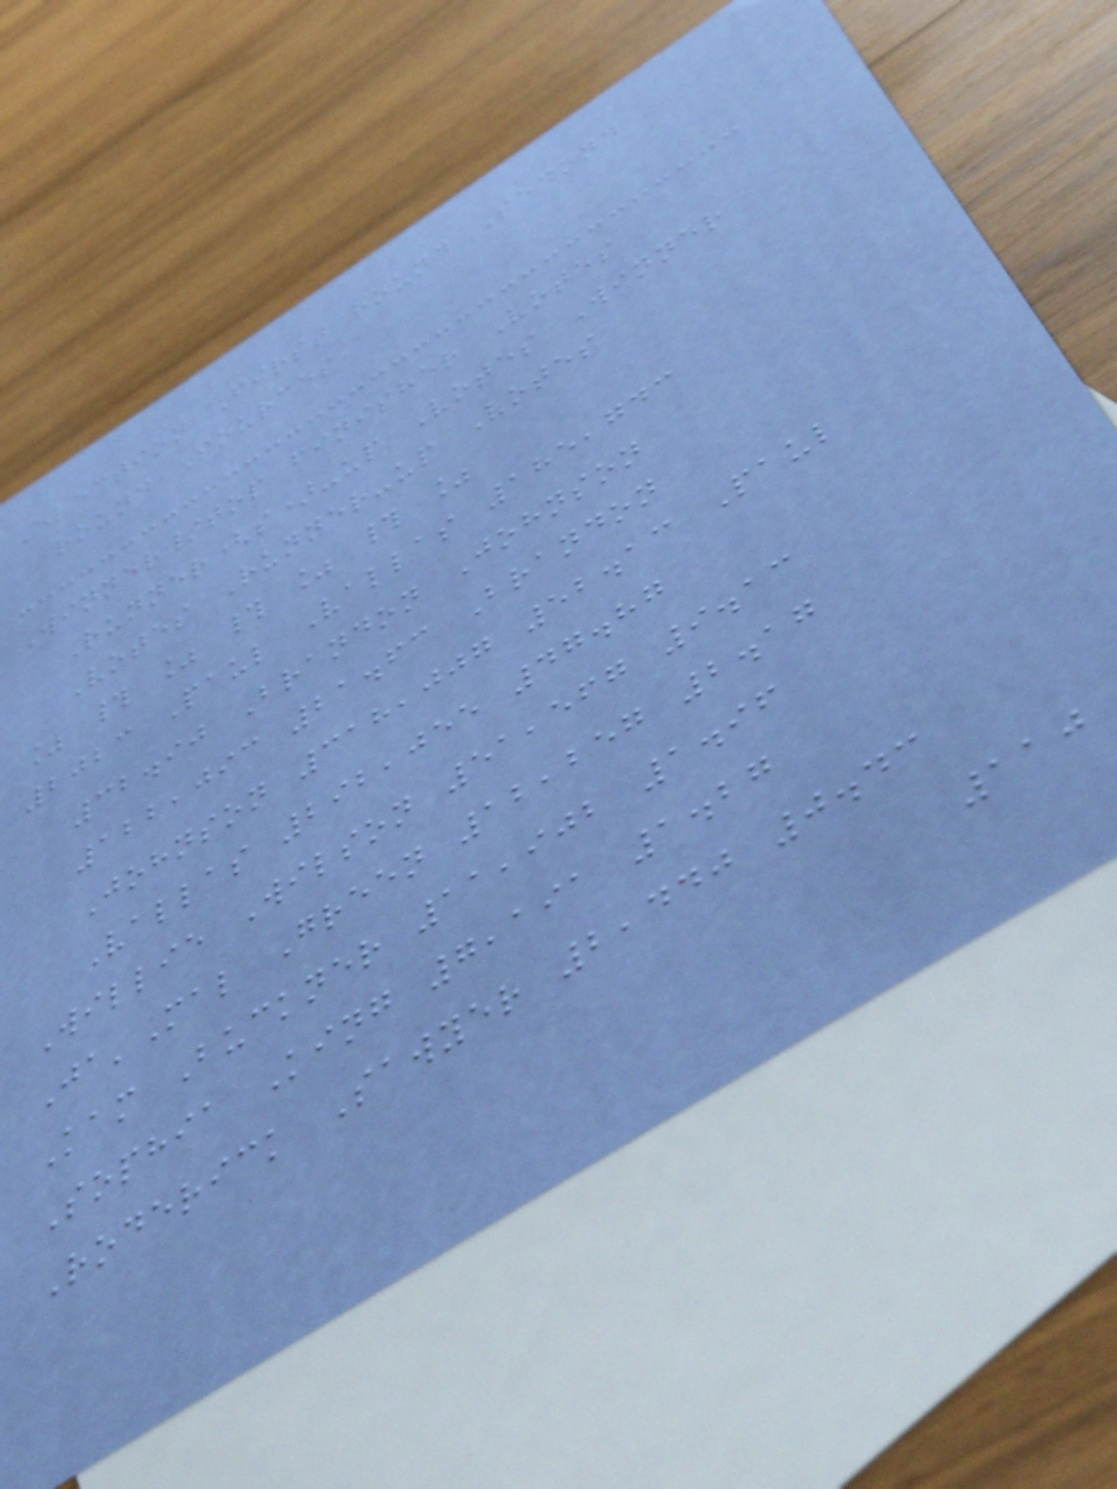Election First round Second
round Sources
Winner/top finisher Votes
Runner(s)-up Votes Winner
Votes Runner-up Votes
% # % # % # %
2023 Paul Vallas 185,743
32.90 Brandon Johnson
122,093 21.63 Brandon
Johnson 318,007 52.13 Paul
Vallas 292,055 47.87
Willie Wilson 51,567 9.13
Ja'Mal Green 12,257 2.17
Kam Buckner 11,902 1.96
Sophia King 7,191 1.27
Roderick Sawyer 2,440 0.43
110
